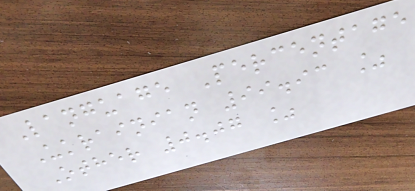Language Percentage
Ukrainian 99.93 %
Other 0.07 %
